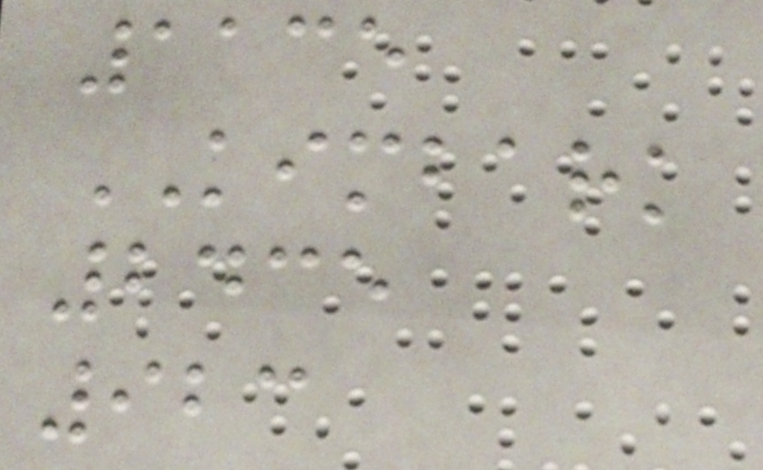1135
KIMBARK
2435
923
